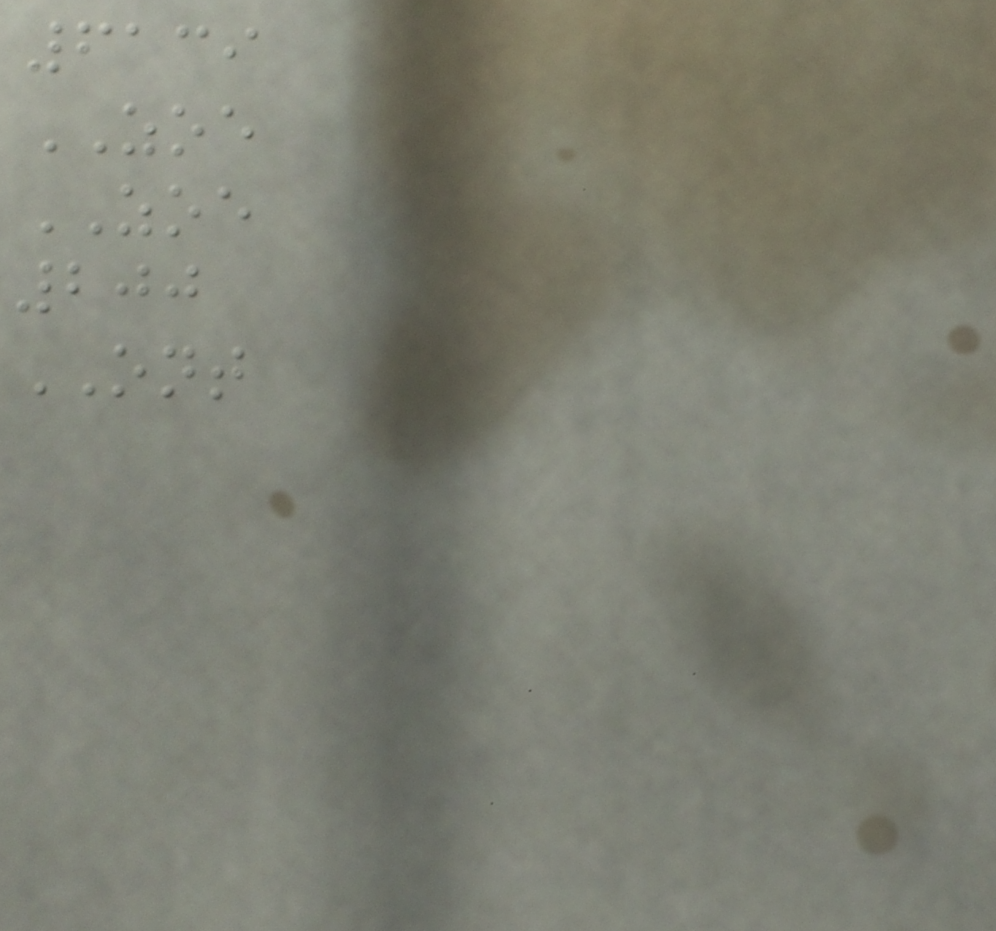6139
ZOE
ZOE
200
ONT
